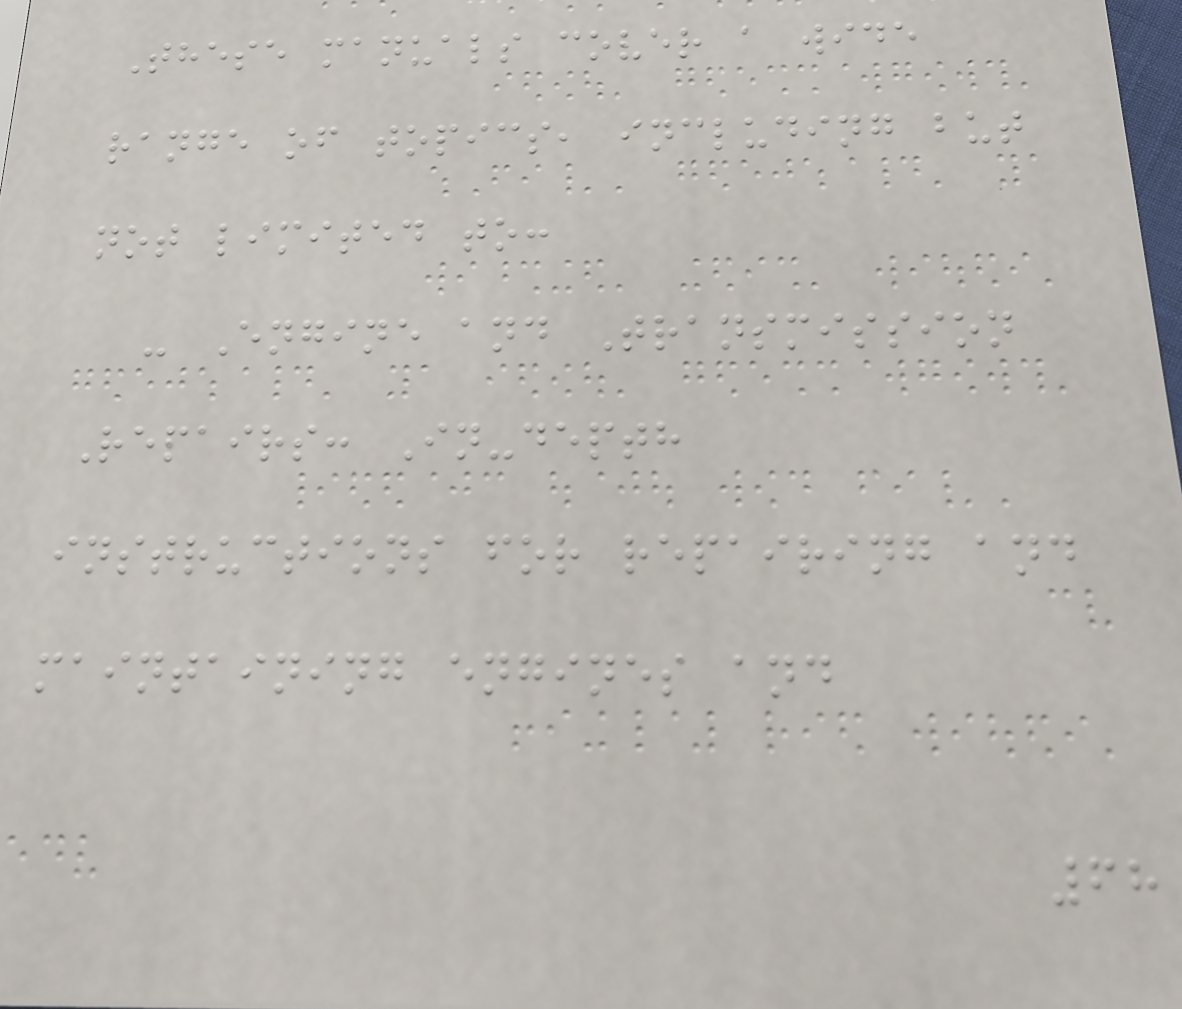These manuals cover a wide
range of topics, including but
not limited to:
- Engine and Transmission
Repairs: In-depth
instructions for repairing and
maintaining engines and
68
